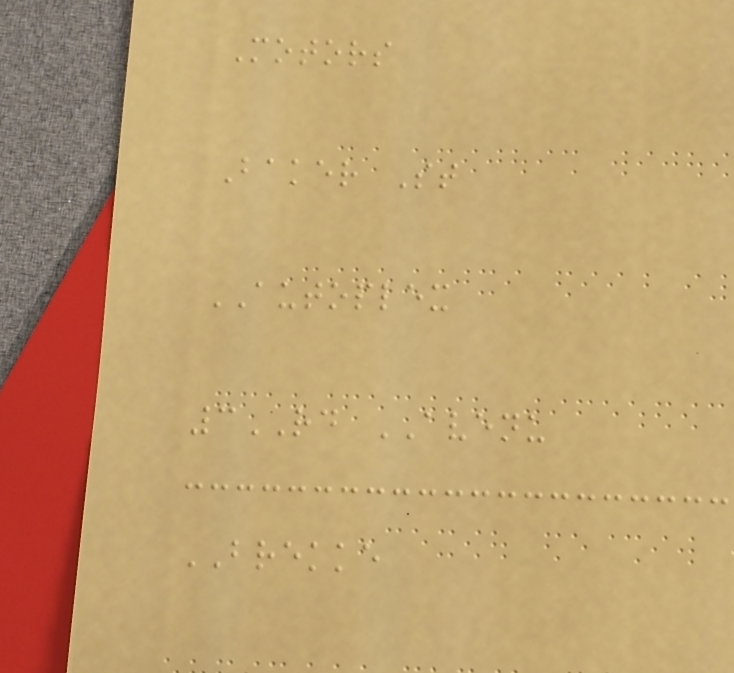Motors
Baker St
AUTOPLEX
3RD AVENU
BREKKE
